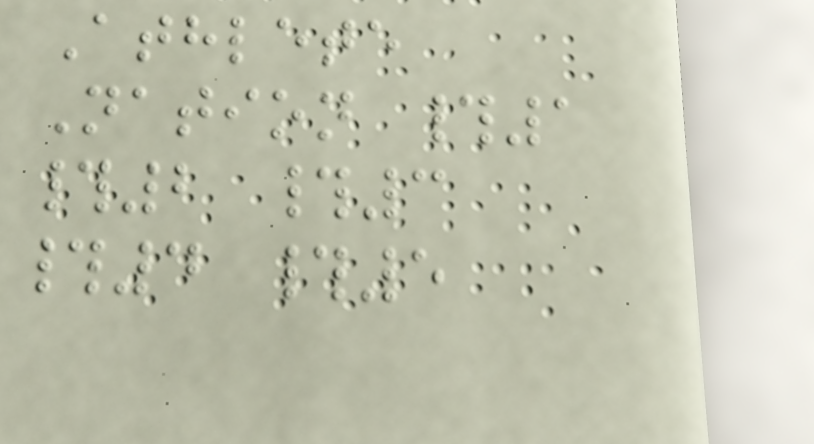Athlete
Nation #1
#2 #3
#4 #5
